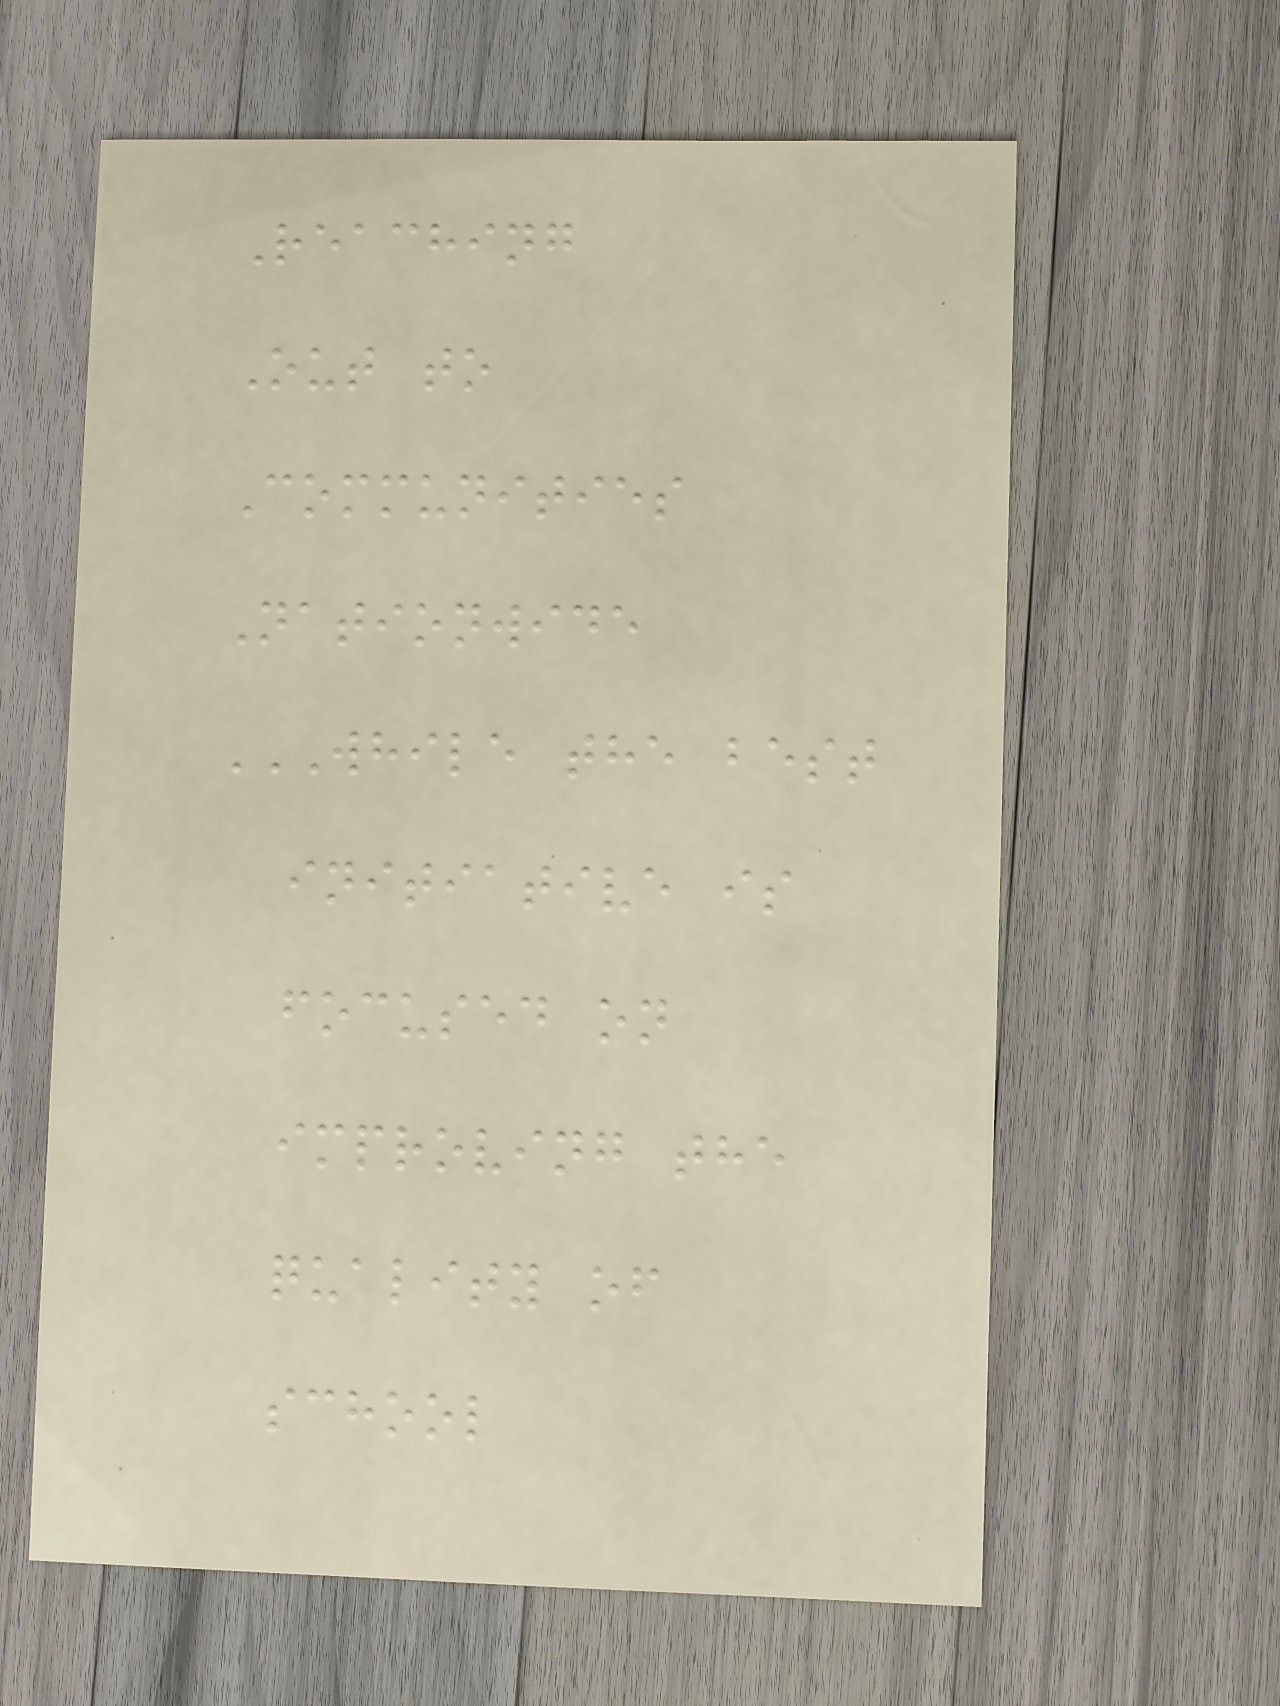Reaching
Out to
Communities
Nationwide
WHILE THE BEST
INITIATIVE IS
FOCUSED ON
IMPROVING THE
QUALITY OF
SCHOOL
